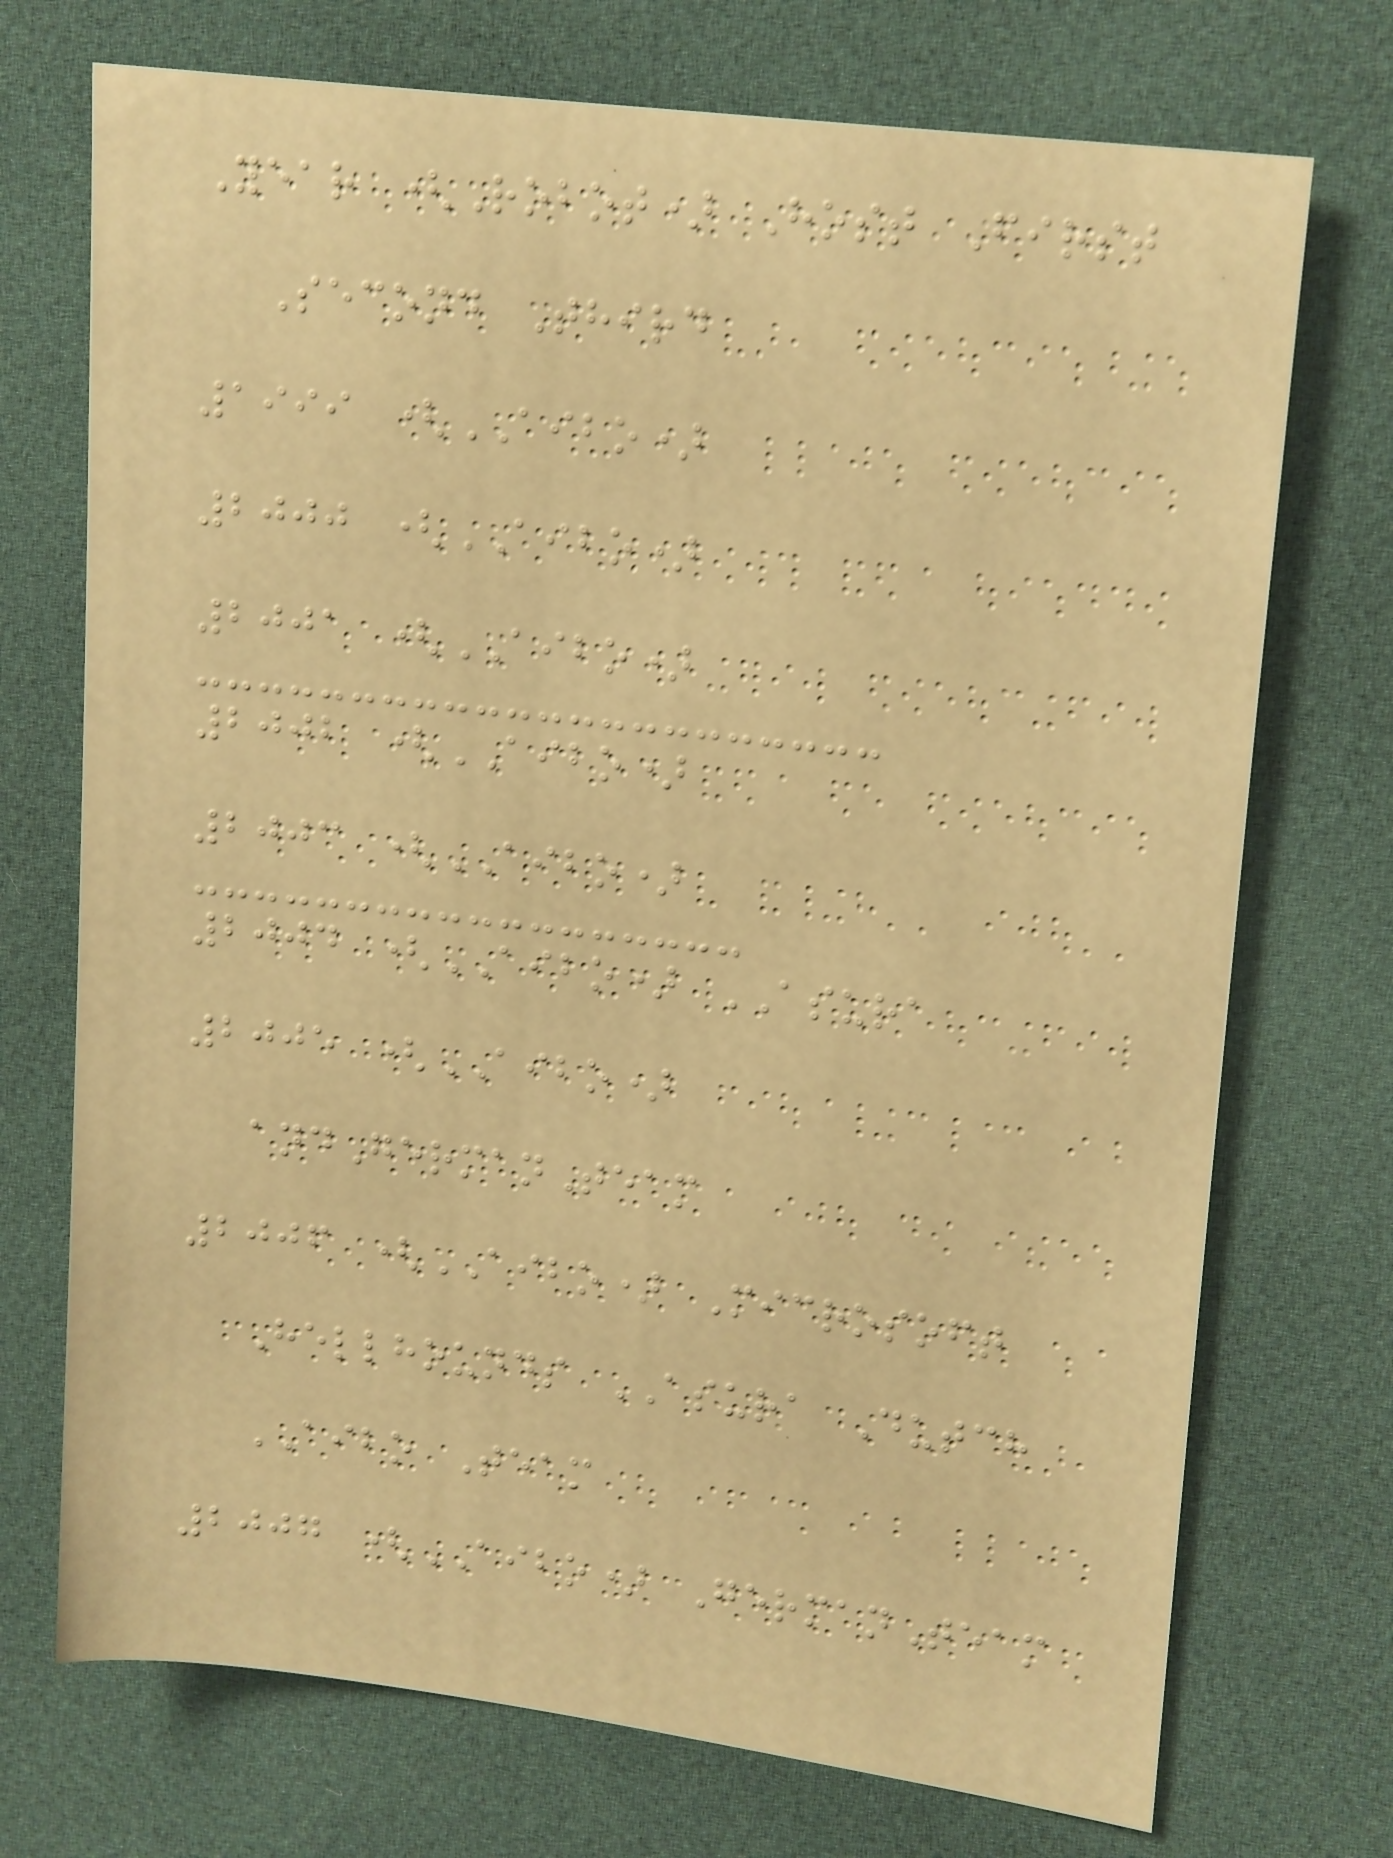Year (Robot) Host First
Second Third
1999 (AIBO)
2000 (AIBO)
2001 (AIBO)
2002 (AIBO)
2003 (AIBO)
2004 (AIBO) ASURA
2005 (AIBO)
andGermanTeam
2006 (AIBO) Microsoft
Hellhounds ASURA Dutch
AIBO Team
2007 (AIBO) GermanTeam
